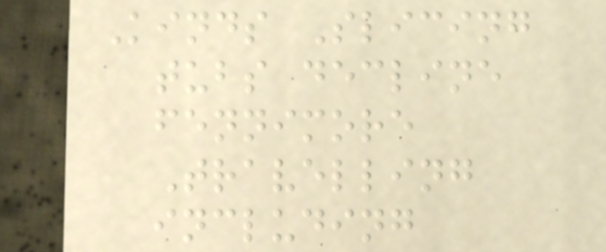Kinds Slicing
tubs decline
fennimore
Travelling
including
